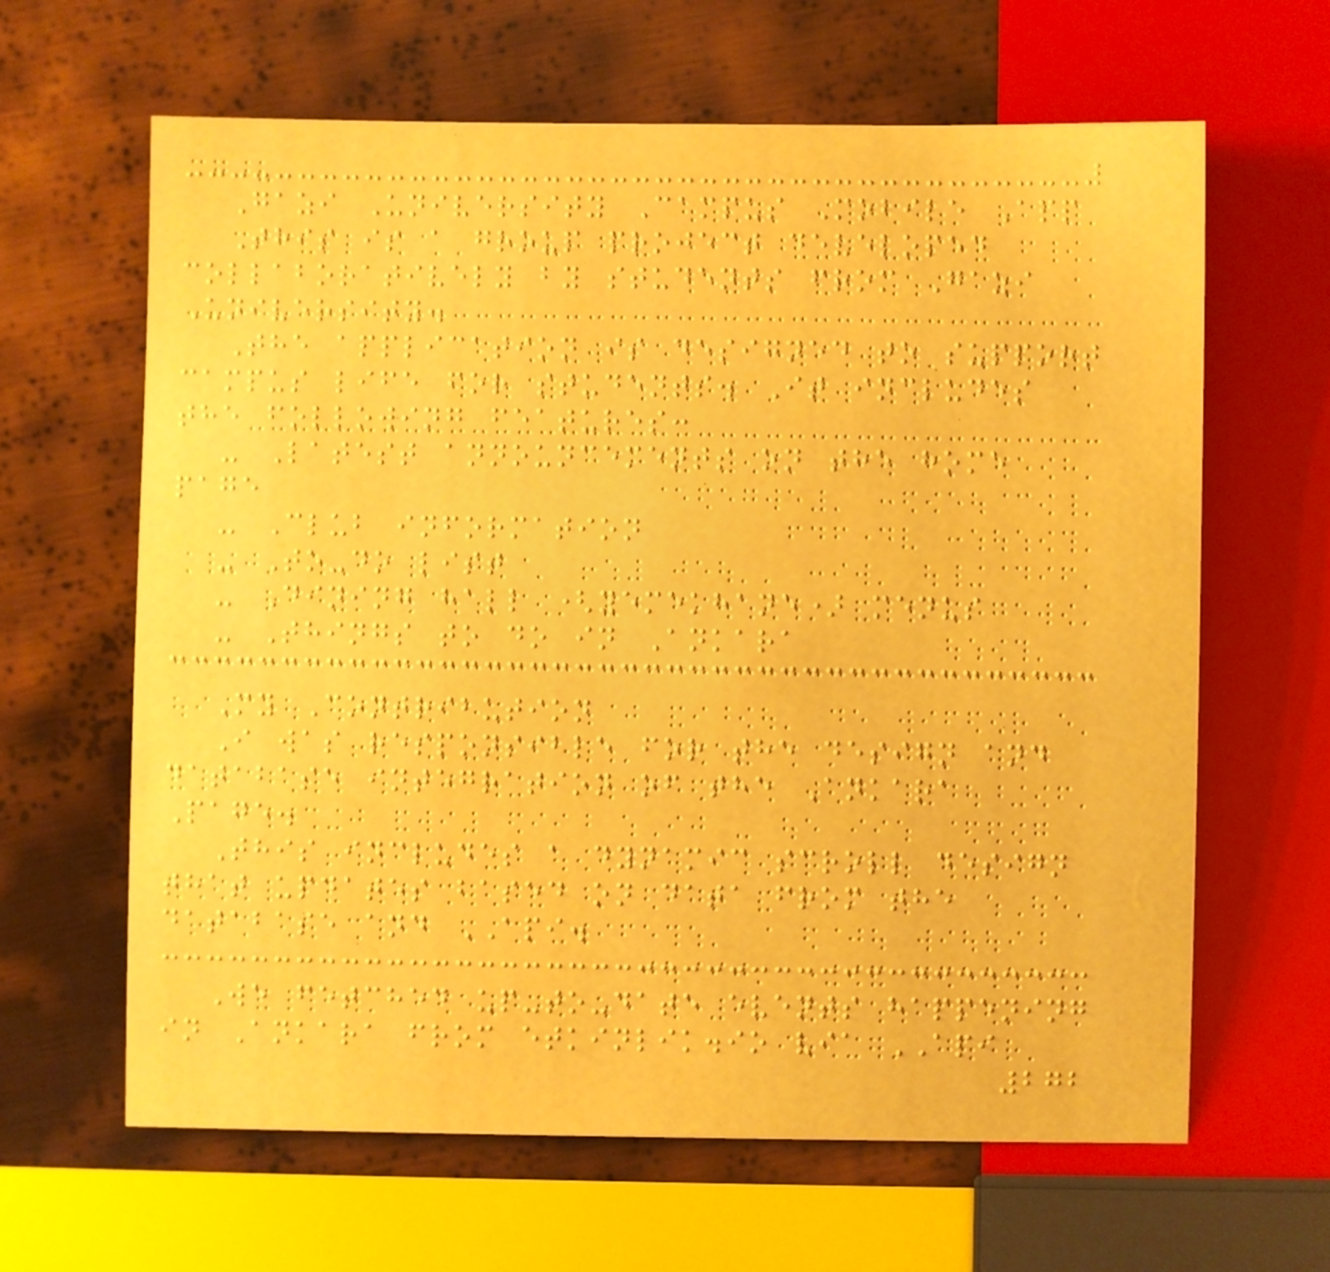Gazi University Campus Mobile App
This is a group project developed
collaboratively by students from Gazi
University.
The application is designed to support
campus life for students. It includes
the following features:
- Latest announcements on the home
page
- Club information
- To-do list
- Dining hall (yemekhane) menus
- Things to do in Ankara
My Contribution
I was responsible for the design and
database integration of the Ankara
Page.
This includes a dynamic scroll design
that updates based on data from the
database and API.
We fetched up-to-date events happening
in Ankara from etkinlik.io via API
272
